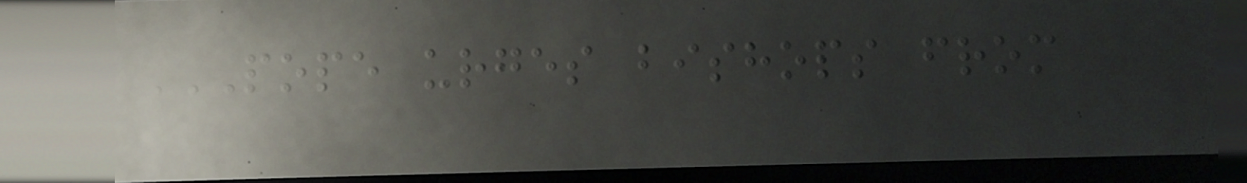POPE URGES BISHOPS FROM
